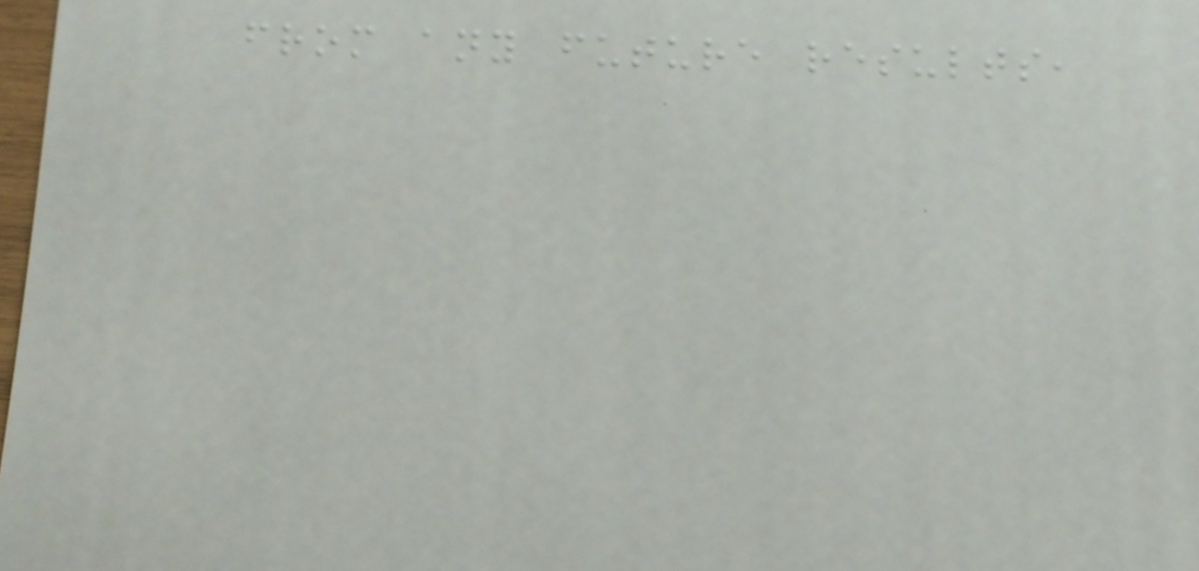from any future results,
